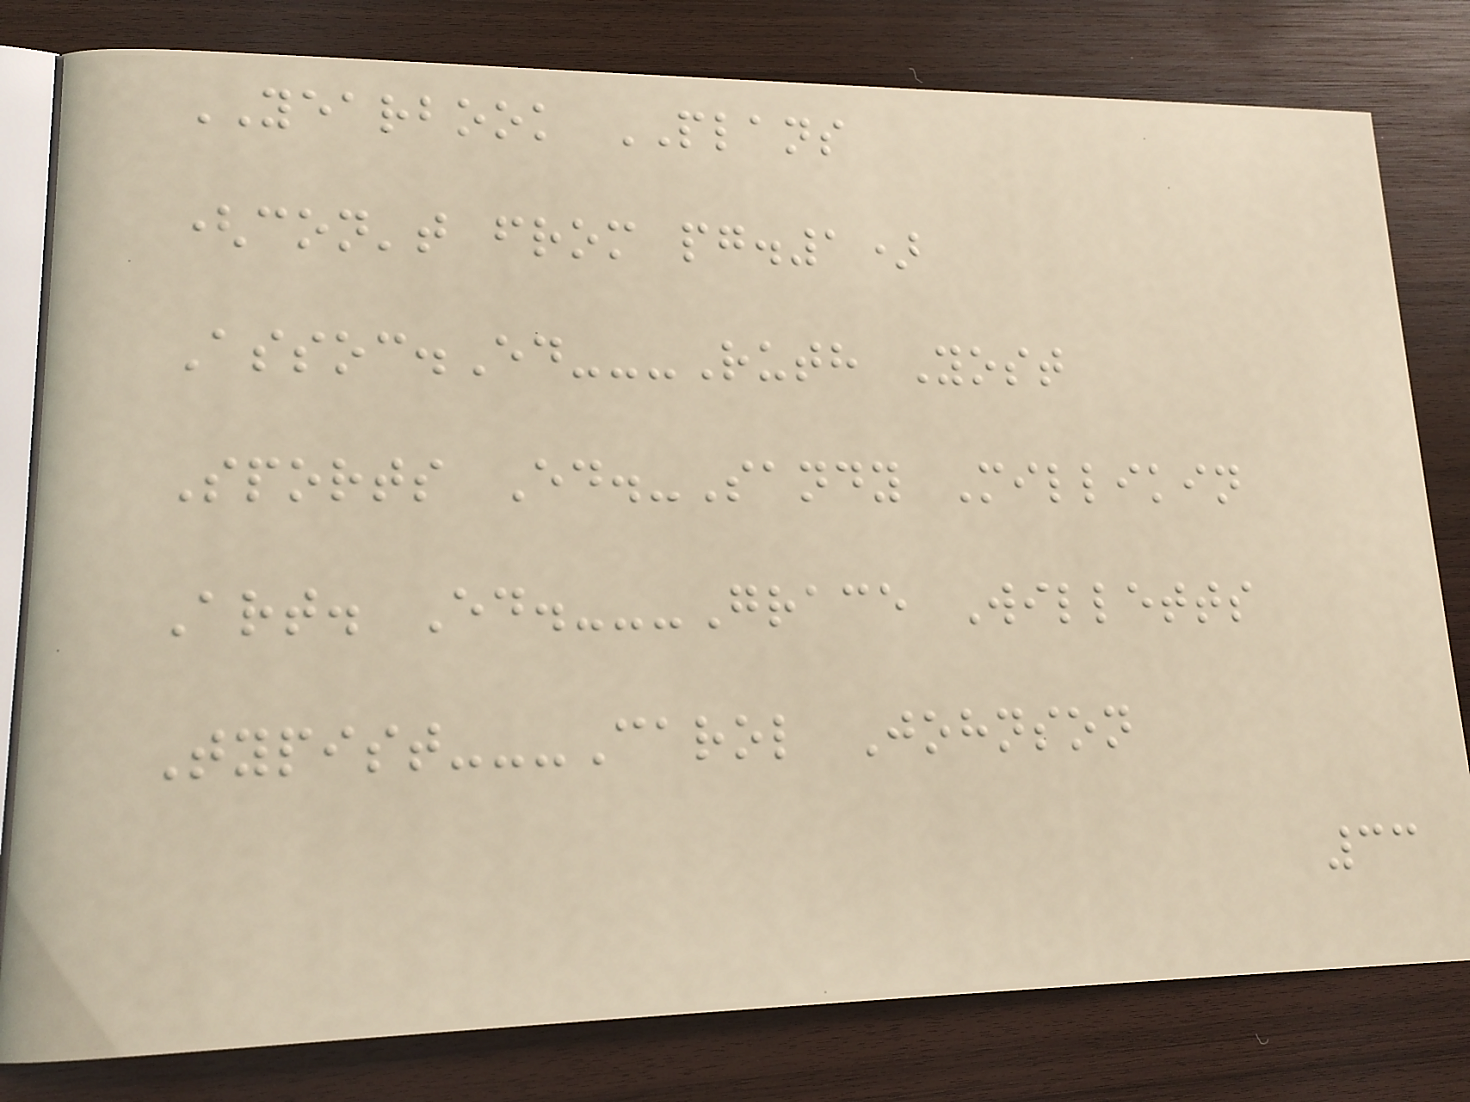YEARBOOK PLANS
(con't from pg.1)
Assoc.Ed---Ruth Yost
Sports Ed.-Sandy Millikin
Art. Ed.---Grace Willetts
Typist---Carol Johnson
33
